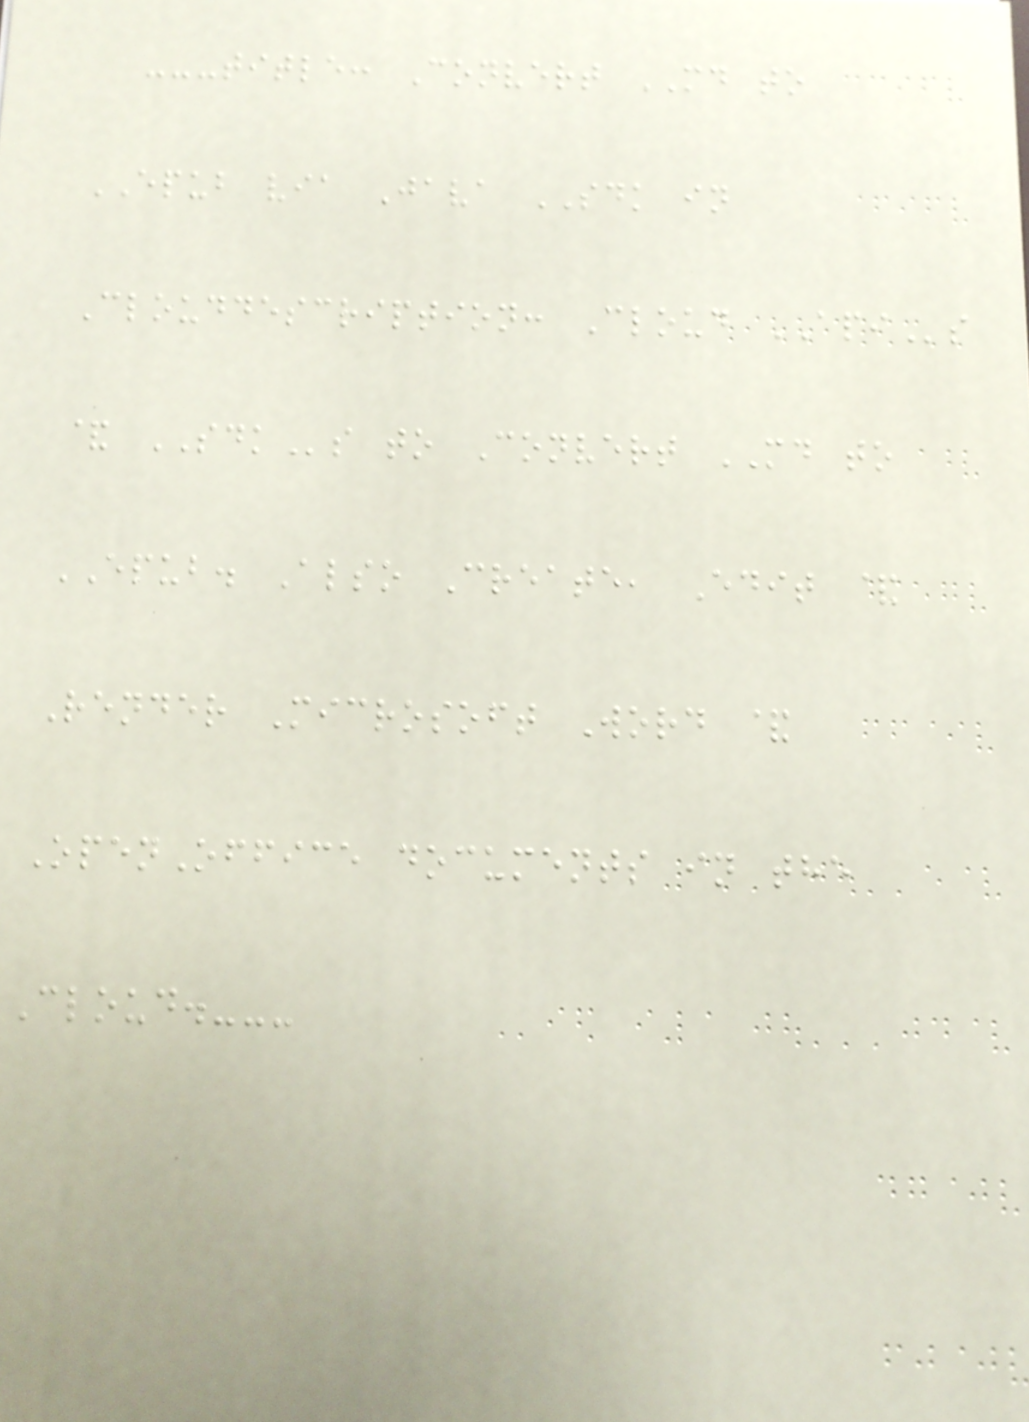---title: Convert MD to
EPUB via Java SDK in
Clouddescription: Cloud APIs
& SDKs to Convert MD to
EPUB. Also Create, Edit &
Render Microsoft Word &
OpenOffice documents in the
Cloud.---
